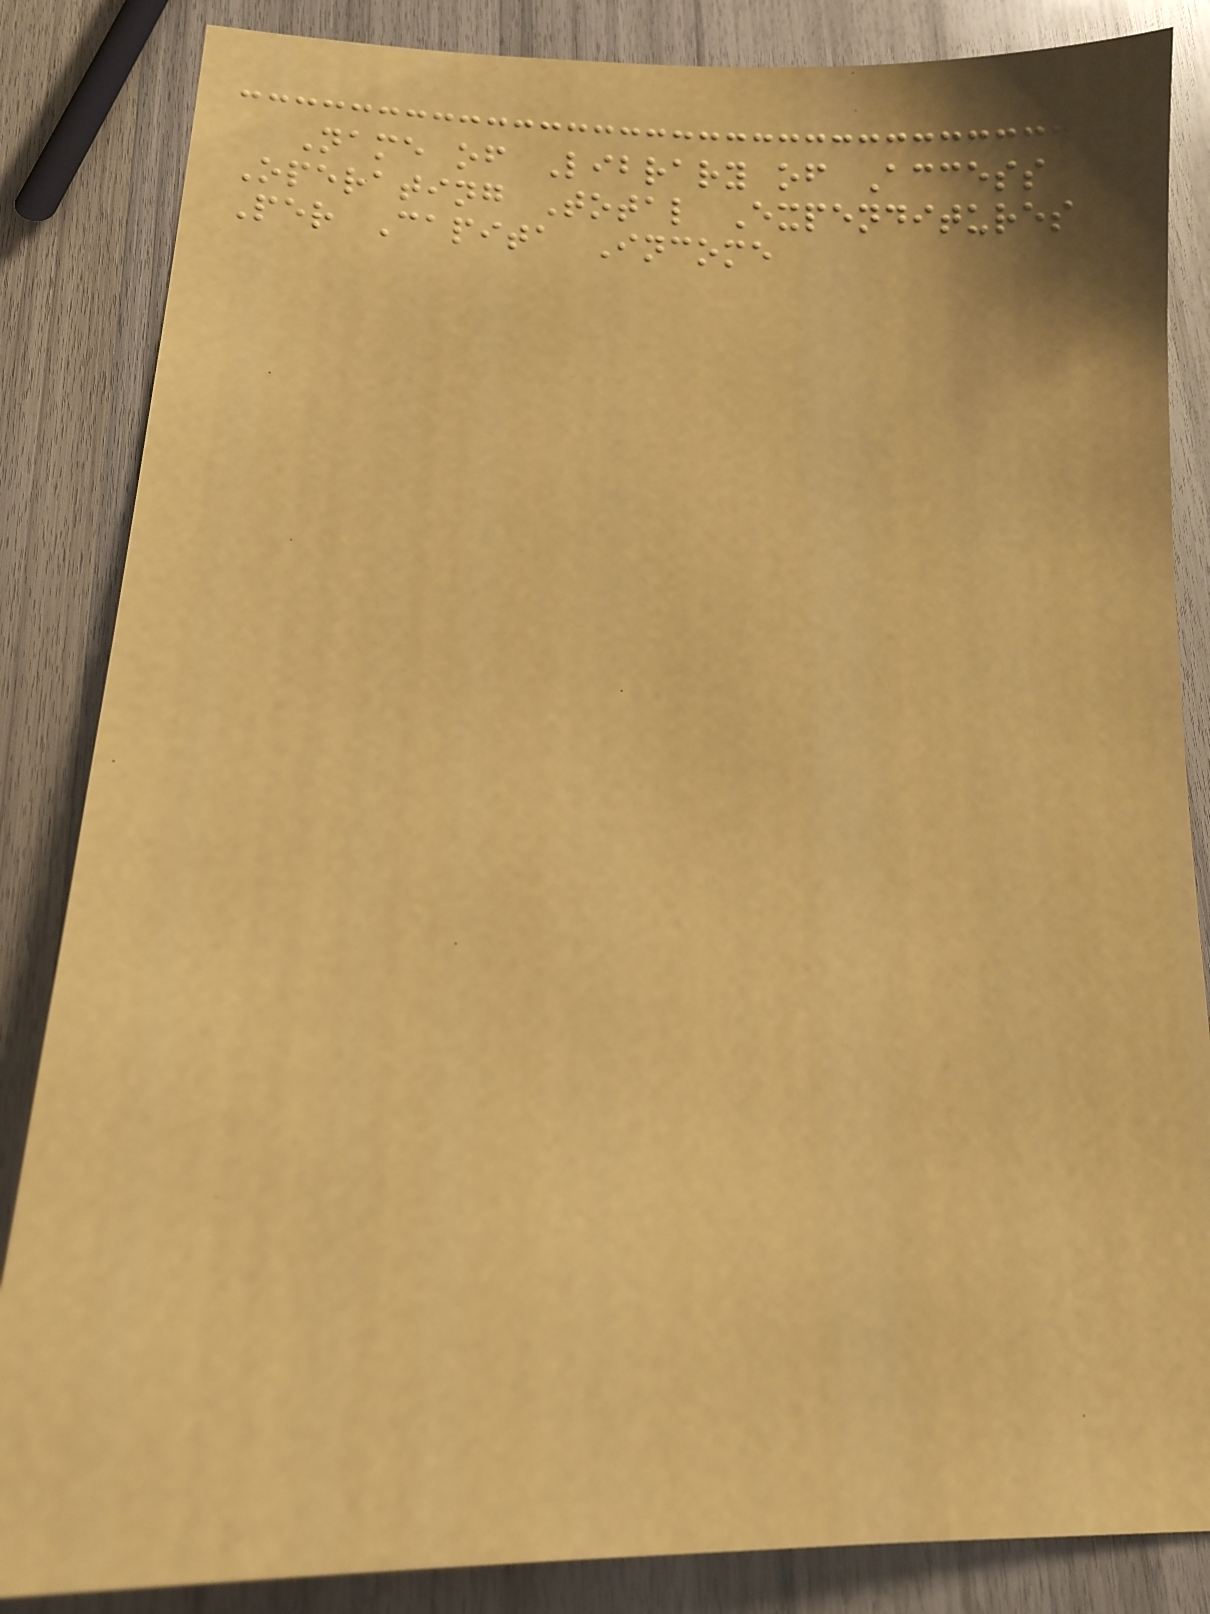Name of Library of Access
Operating Total Expenditures
Per Capita Income
